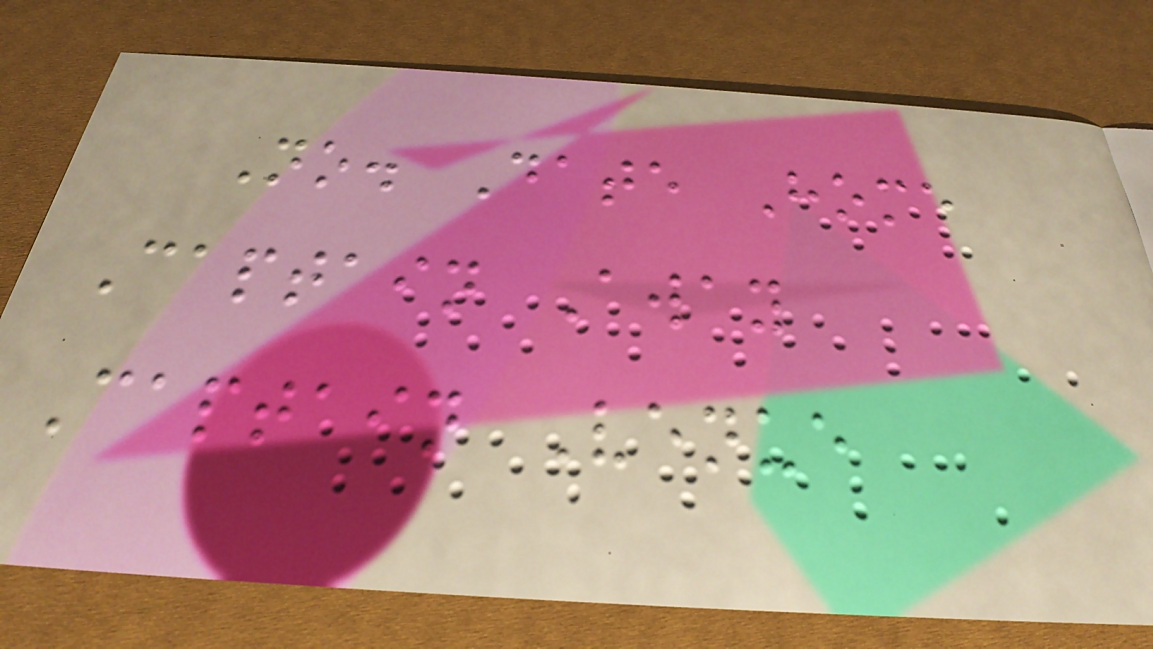No. Date Home
Captain Away
Captain Venue
